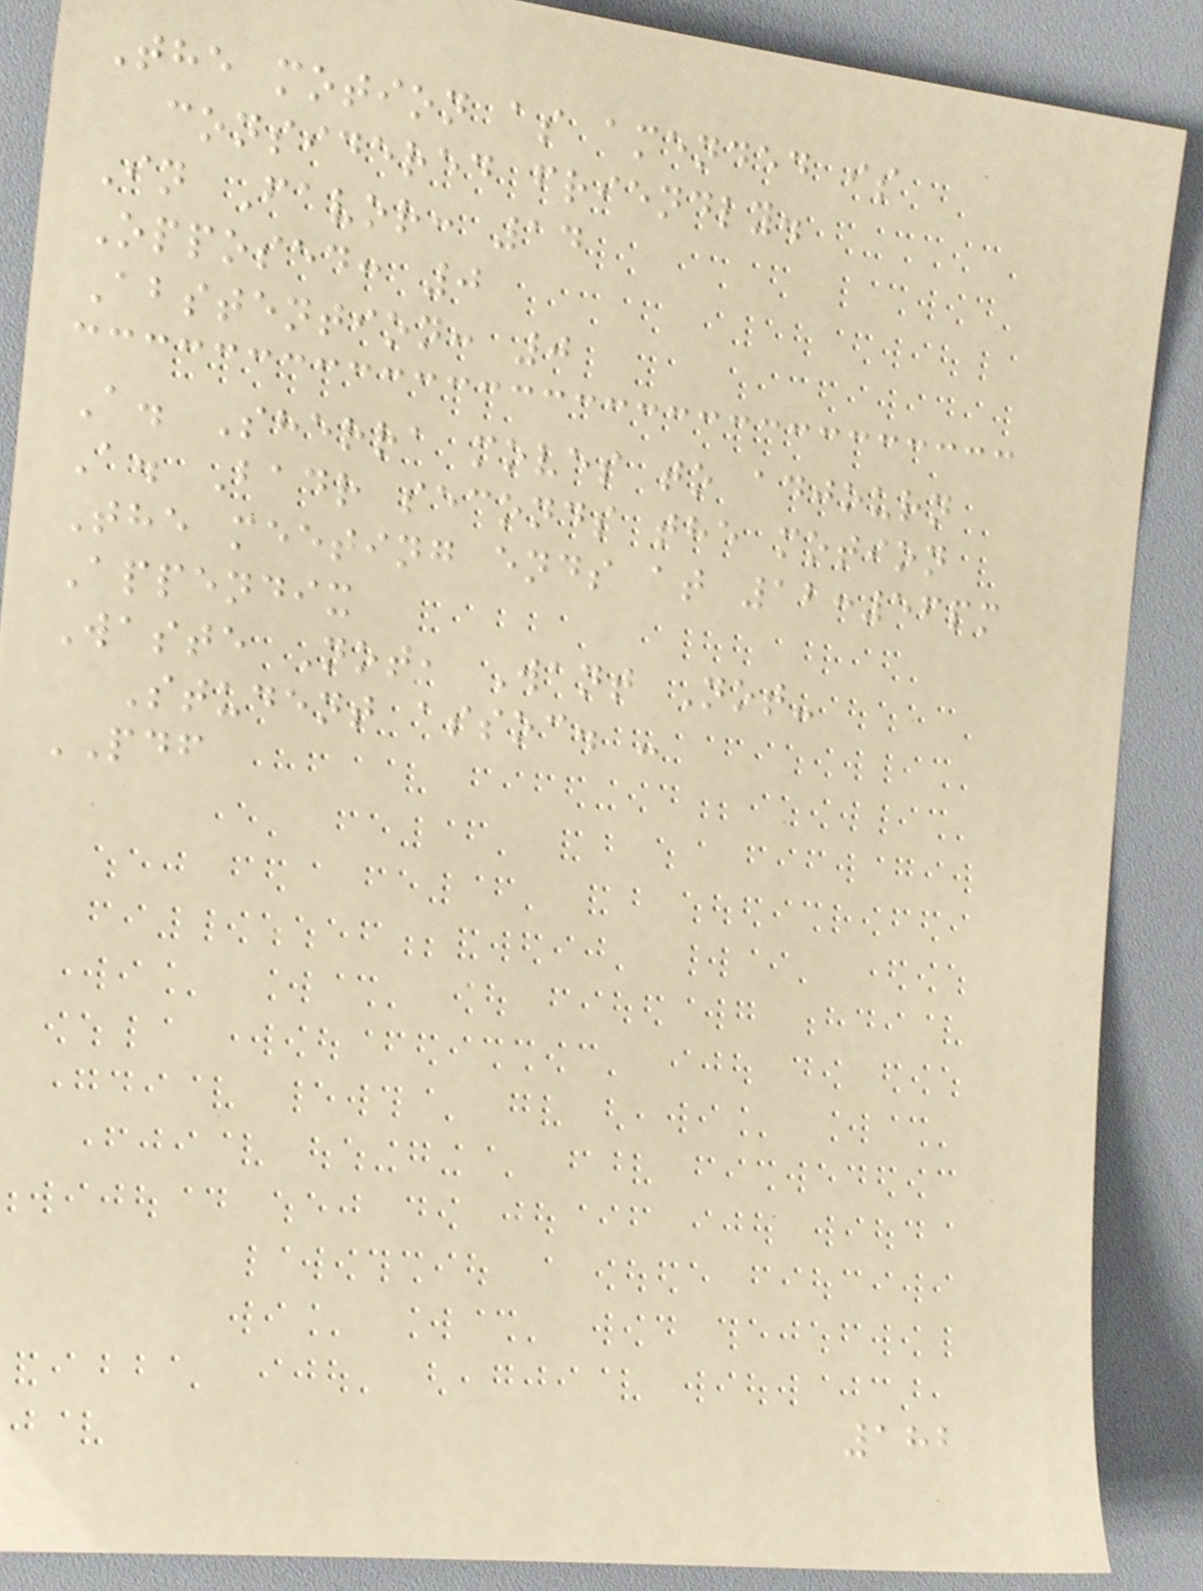The motion as amended is
considered friendly.
In Favor: 14
Opposed: 0
Abstention: 0
A. Sherra moves to adjourn
A. Badr seconds the motion
The meeting ends at 12:56pm
Appendix
Waste Not, Want Not-
Student assoc. -
PDF
182
